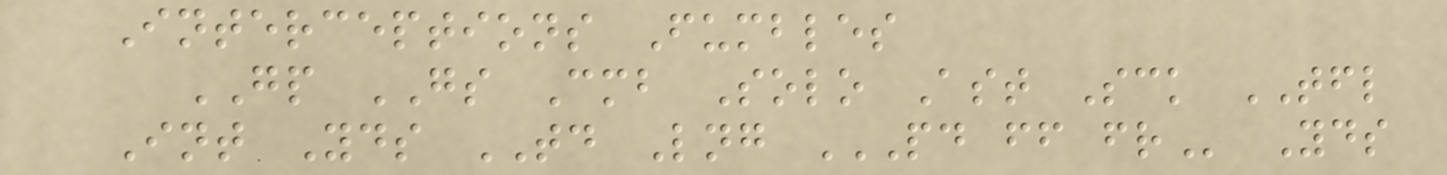Interceptions Fumbles
GP GS Cmb Solo Ast Sck TFL
Int Yds TD Lng PD FF FR Yds
